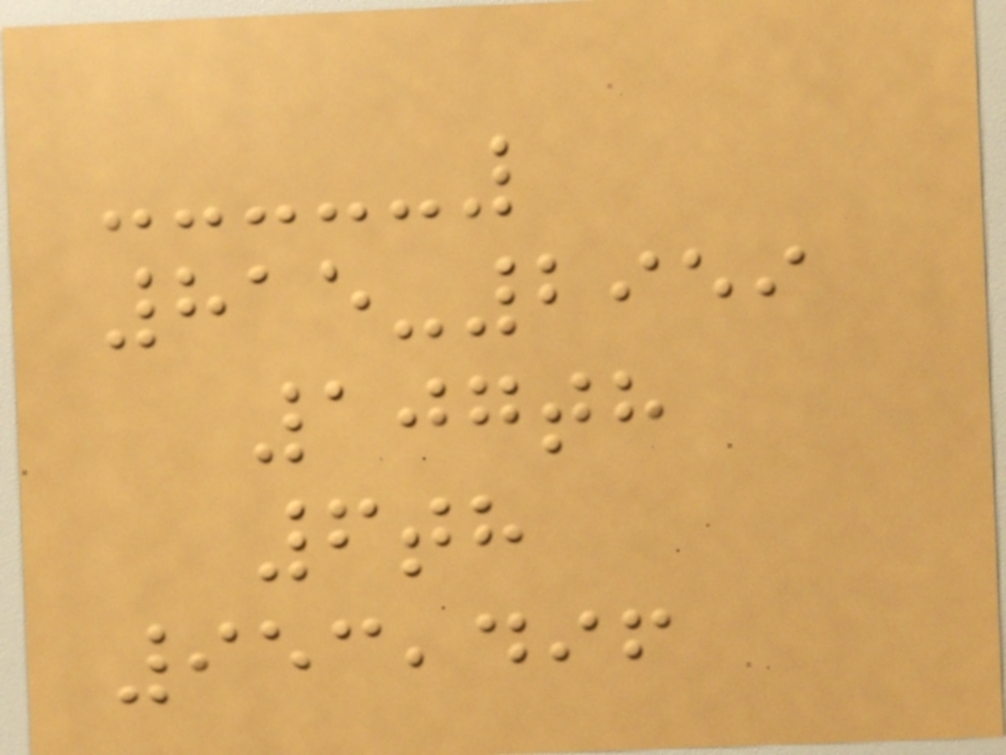815-2959
107th
6th
953,496
